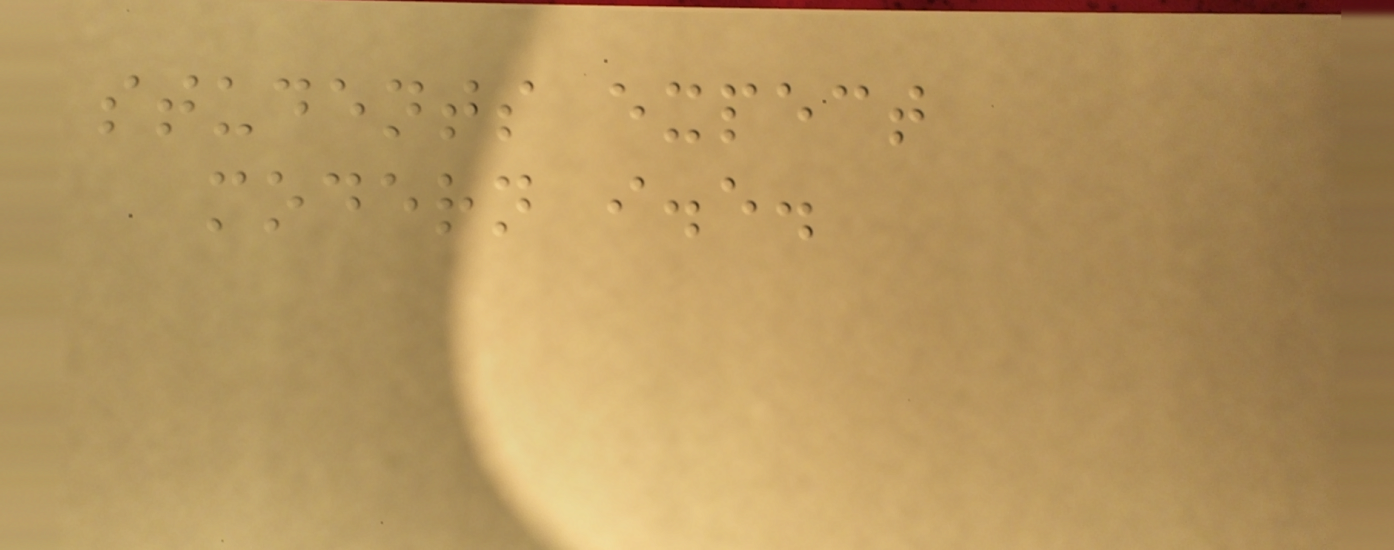students expect
modern i.e.
